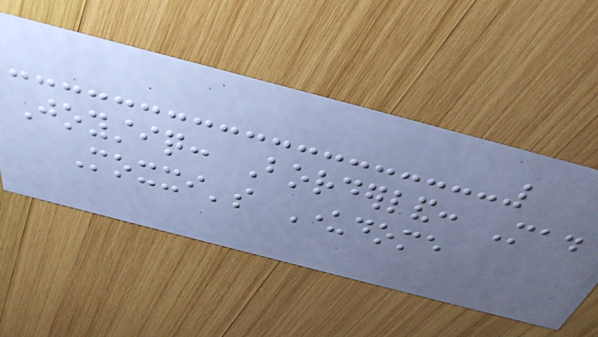Joystiq: Borderland: Mad
Moxxi's Underdome
